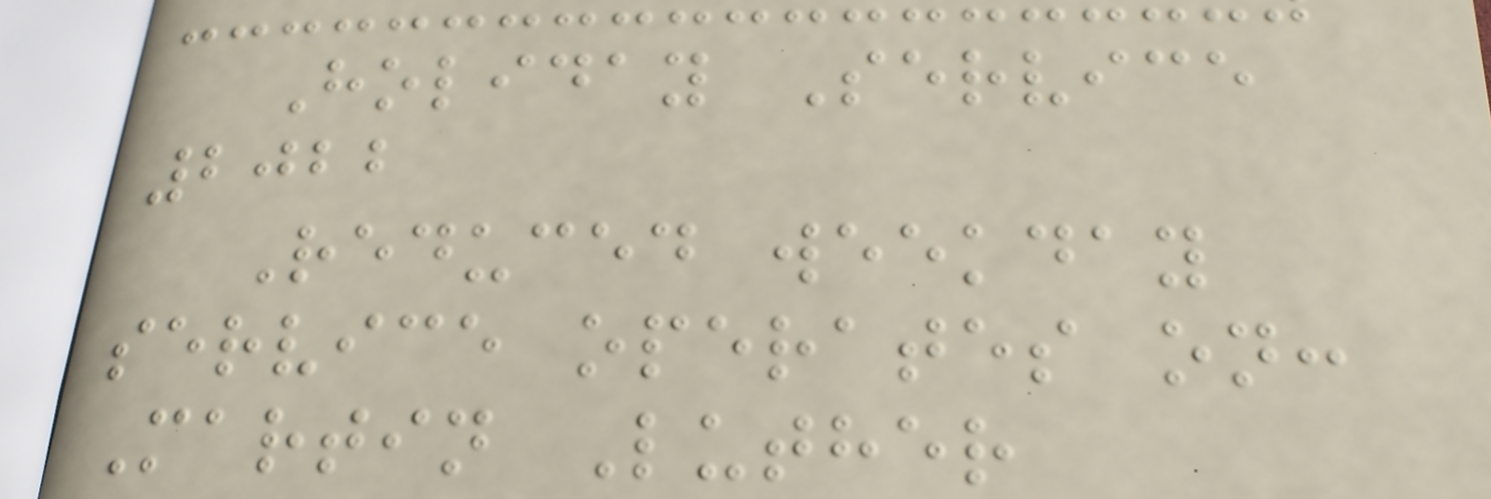Holiday Service
2022
Reduced weekday
service operates on:
Martin Luther
